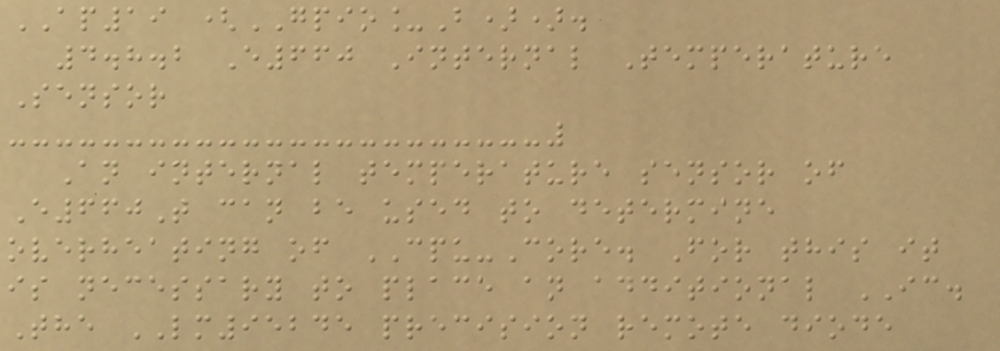AP19 (GPIO_B)).
4.8.2 E660 Internal Temperature
Sensor
An internal temperature sensor of
E660T can be used to determine
overheating of CPU-Core. For this it
is necessary to place an additional IC.
The LM95245 precision remote diode
